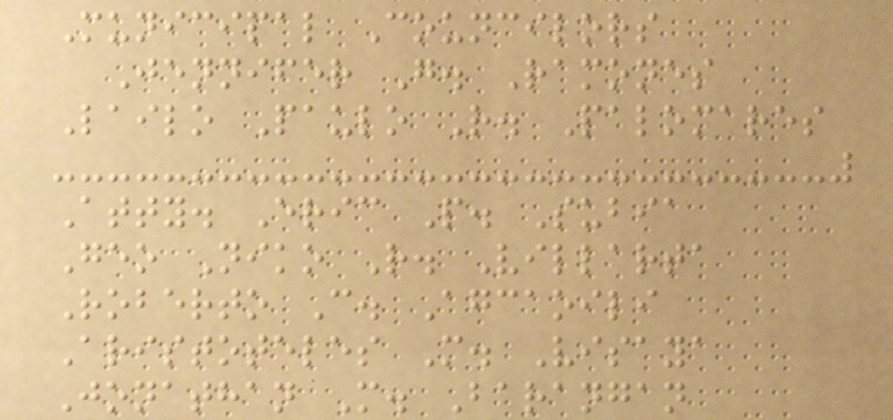Municipal Councilors
Jennifer G. Ramones
Lailo Paulo R. Palomares
Atty. Eric P. Subia
Geo Niko R. Villarta
Roberto C. Agcaoili
Aristoteles M. Visaya
Jonathan M. Barangan
